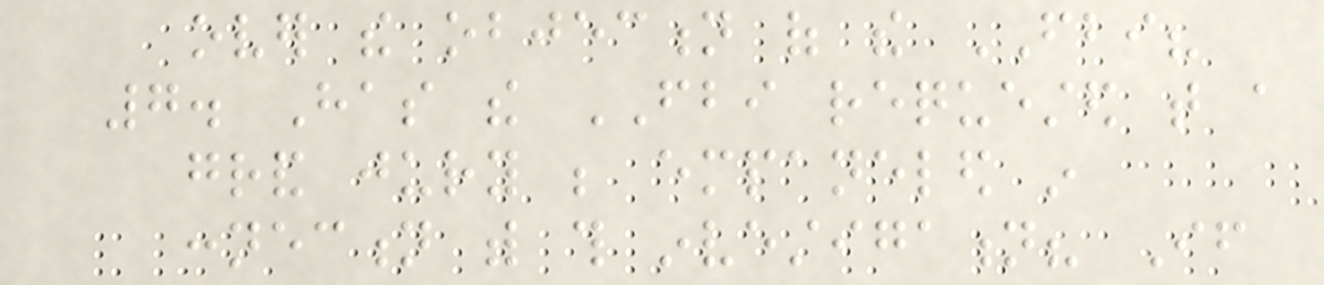over the objection of the FBI?
7. Has the FBI requested that a
grand jury be empaneled in
connection with this investigation? If
